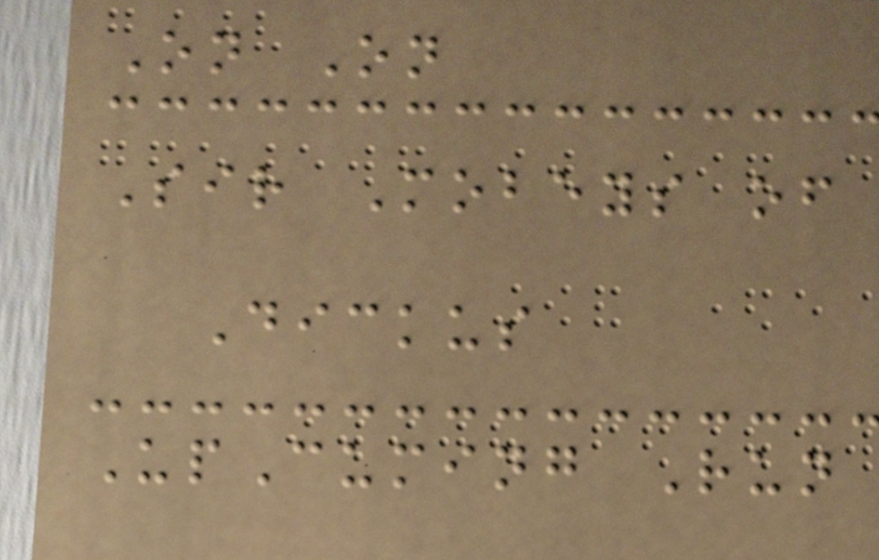On On
Sir Mobeys of
Dickus
UpCuming Run
